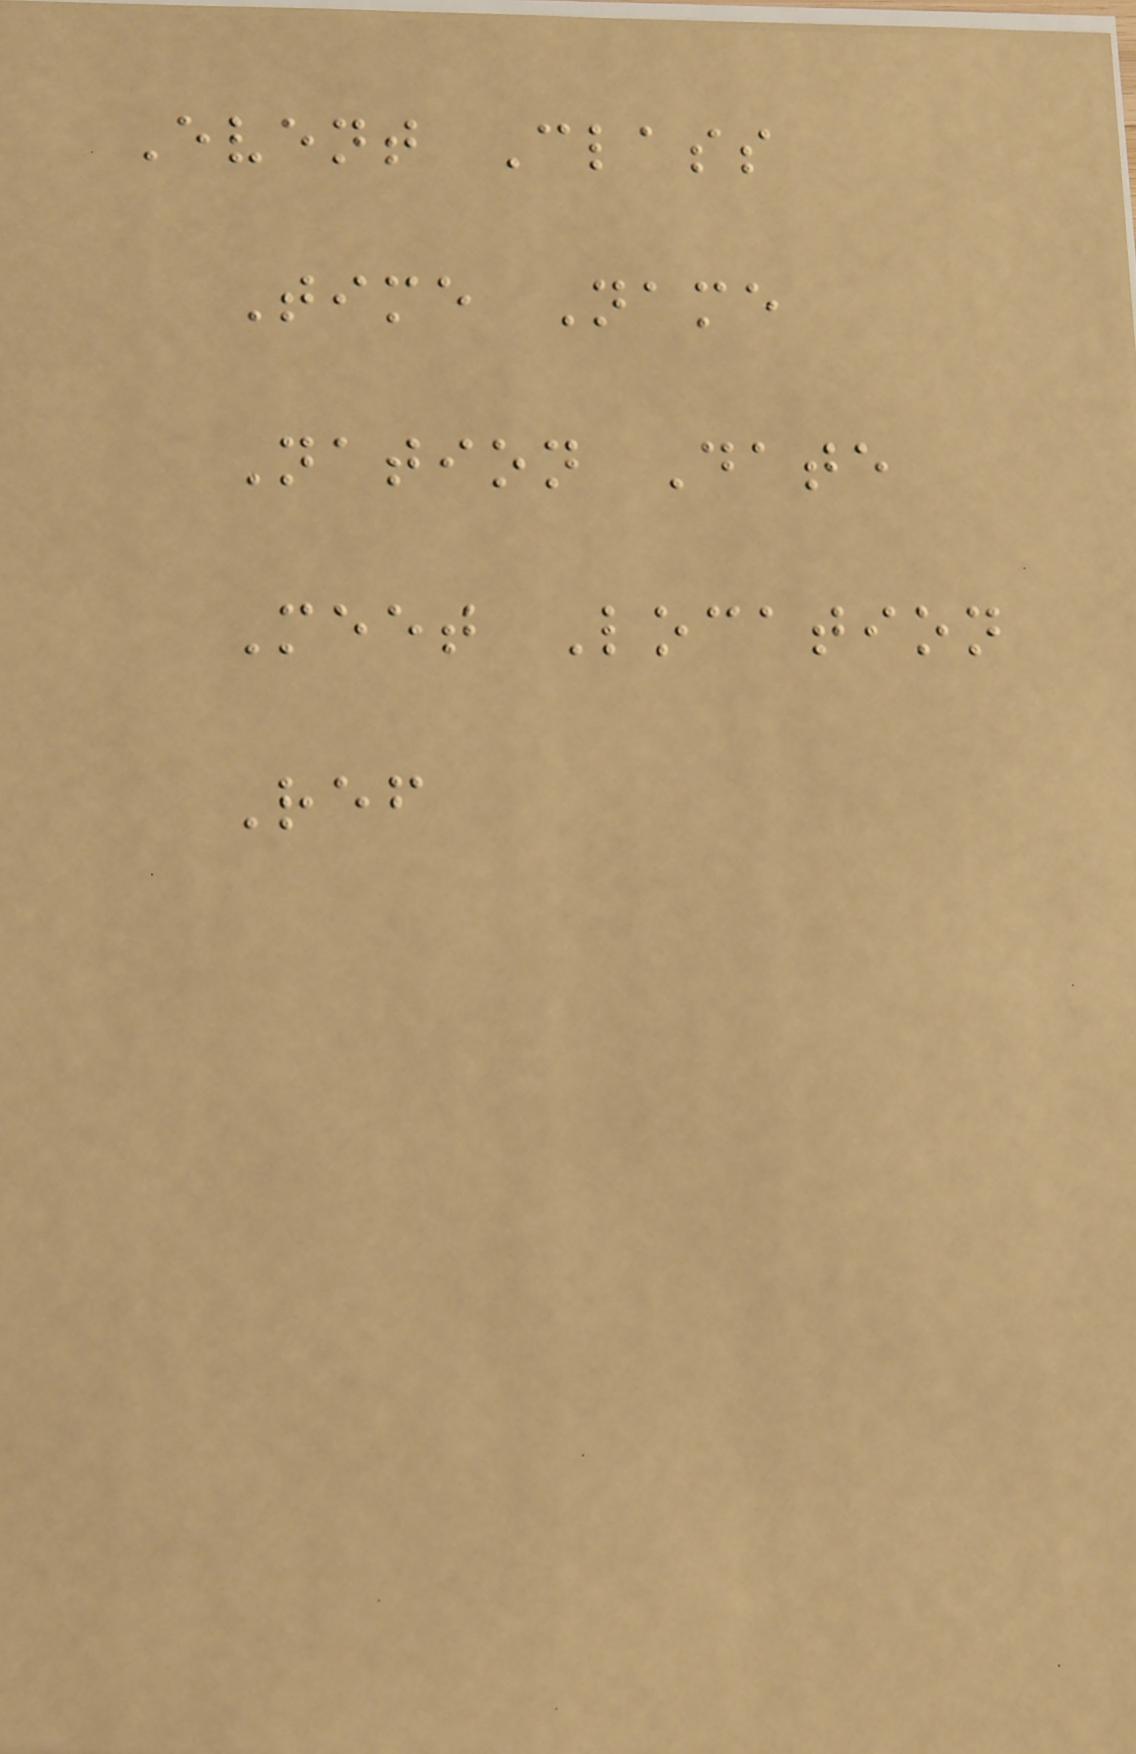Event Class
Time Name
Nation Date
Meet Location
Ref
